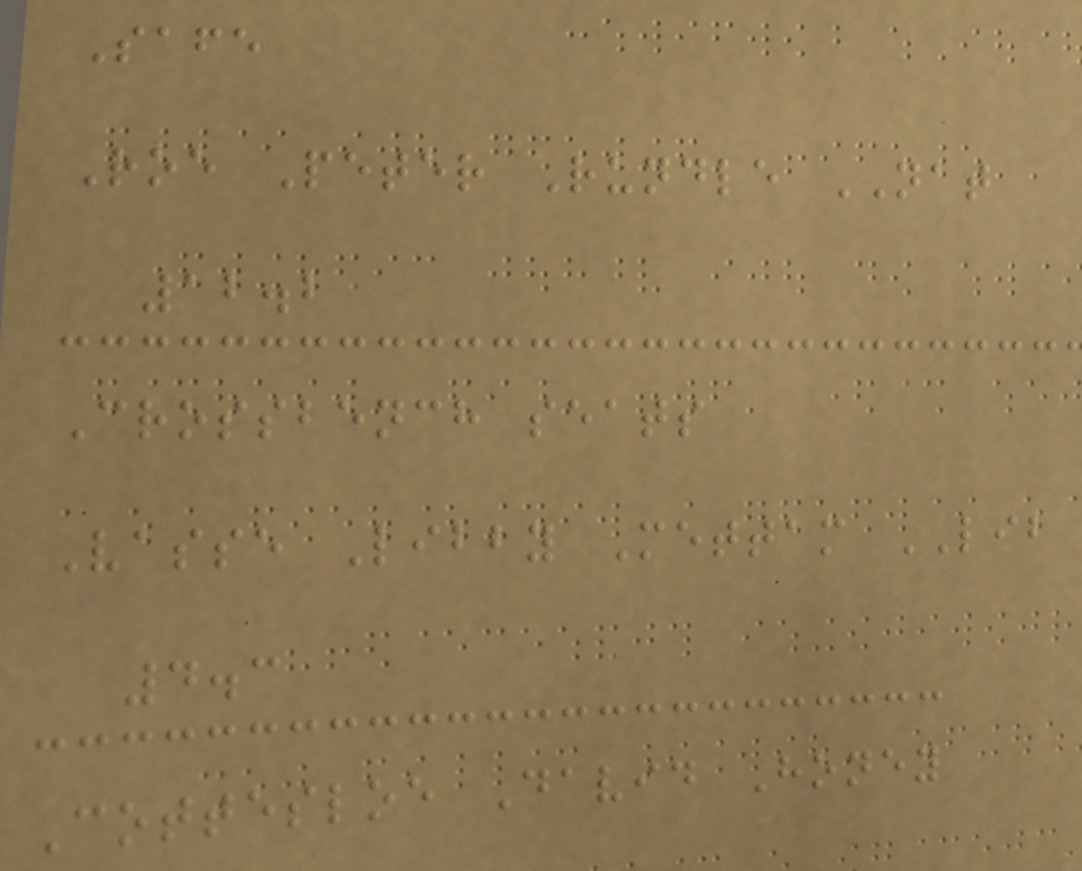Safe
Roe Peter Rundle NAT
12.2
Crossbench seats
Vasse Libby Mettam LIB
4.3
Cottesloe David Honey
